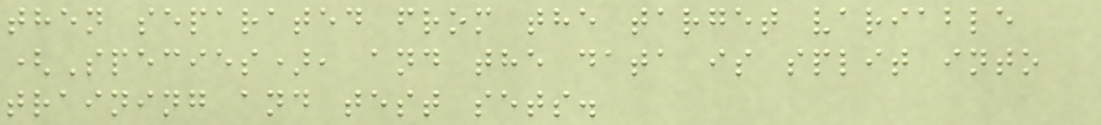then separated from the target variable
(Species), and the data is split into
training and test sets.
